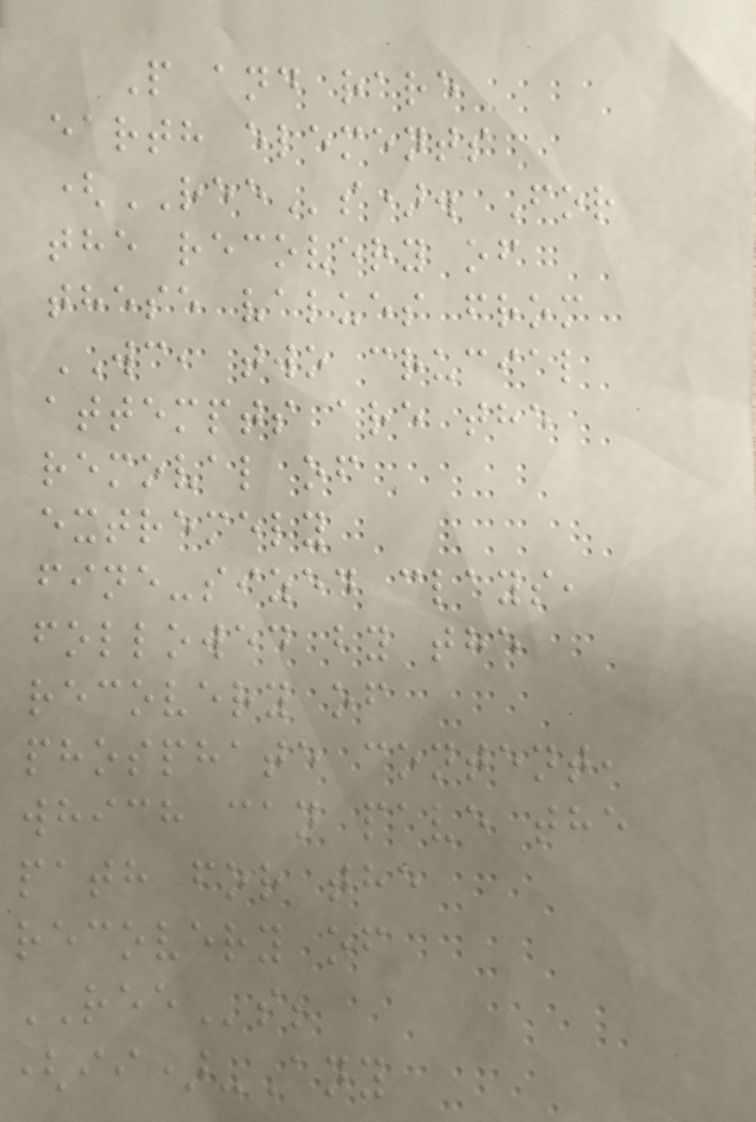P and rare
earth elements
(REEs). For
the recovery of
these values from
WC, two crucial
attempts are the
removal of
extremely
fine-sized clays,
followed by the
recovery of
phosphate content,
which can pave the
path for the
recovery of
REEs;
(ii)-Any
